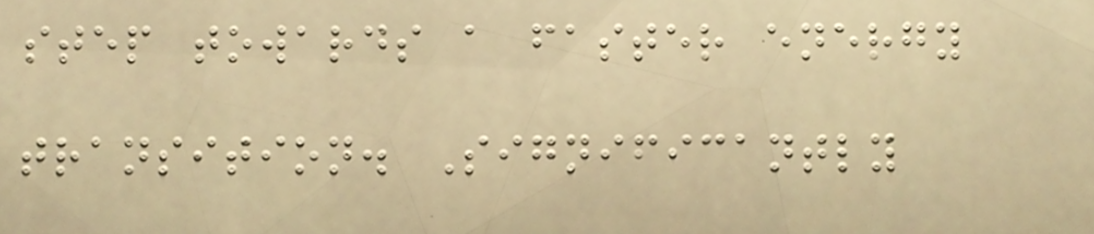step towards a faster energy
transition. Significantly
